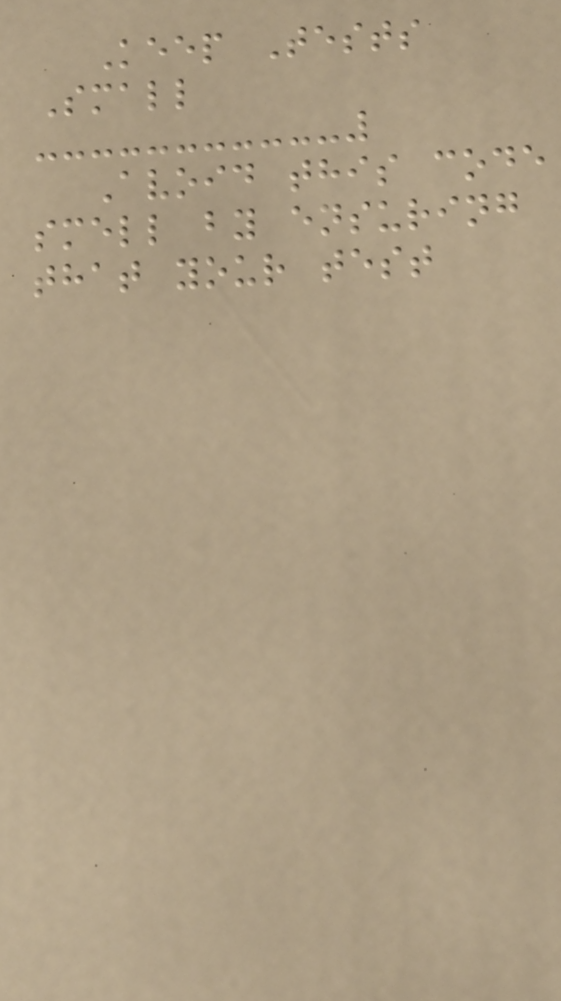Keep Tests
Small
Avoid this code
smell by ensuring
that your test
